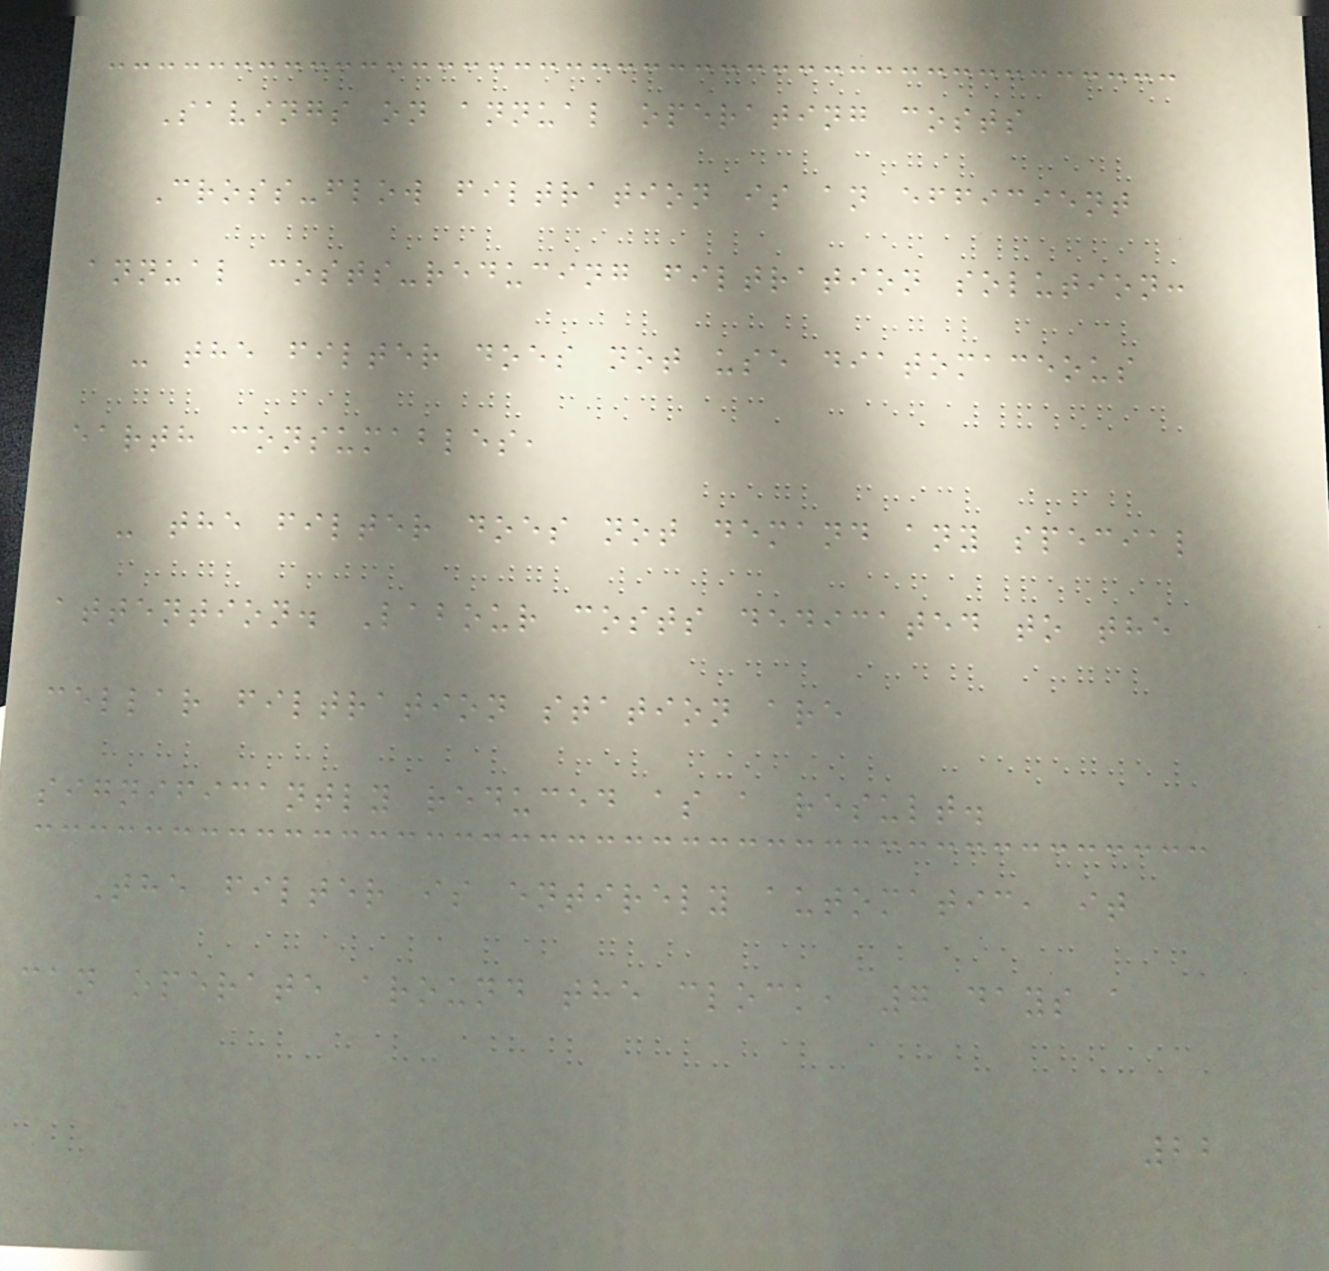Savings on annual operating costs
Cross-flow filtration is an efficient
annual costs-reducing filtration solution:
- the filter does not use diatomaceous
earth consumables,
- the filter does not demand any special
attention. Labour costs dedicated to the
cellar filtration station are
significantly reduced as a result.
The filter is entirely automatic, it
can operate around the clock, 7 days a
22
